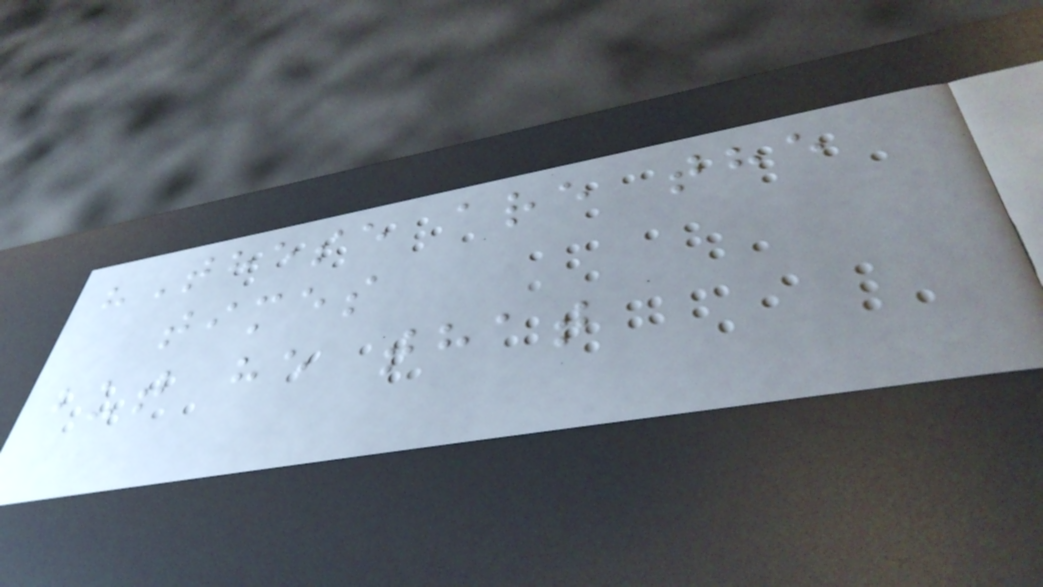"These are the
times
but he that
